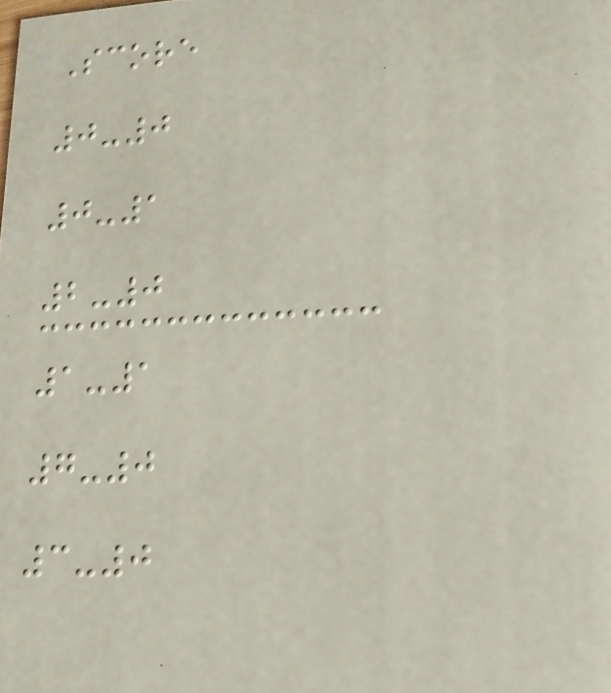Score
0-0
0-1
2-0
1-1
7-0
3-0
